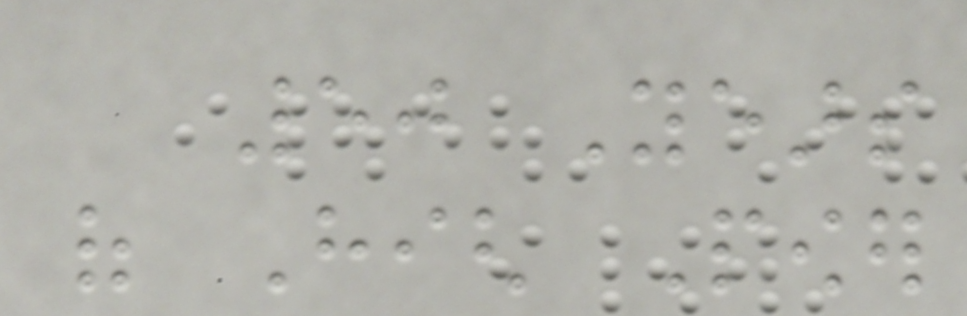50 Years
of High Power
